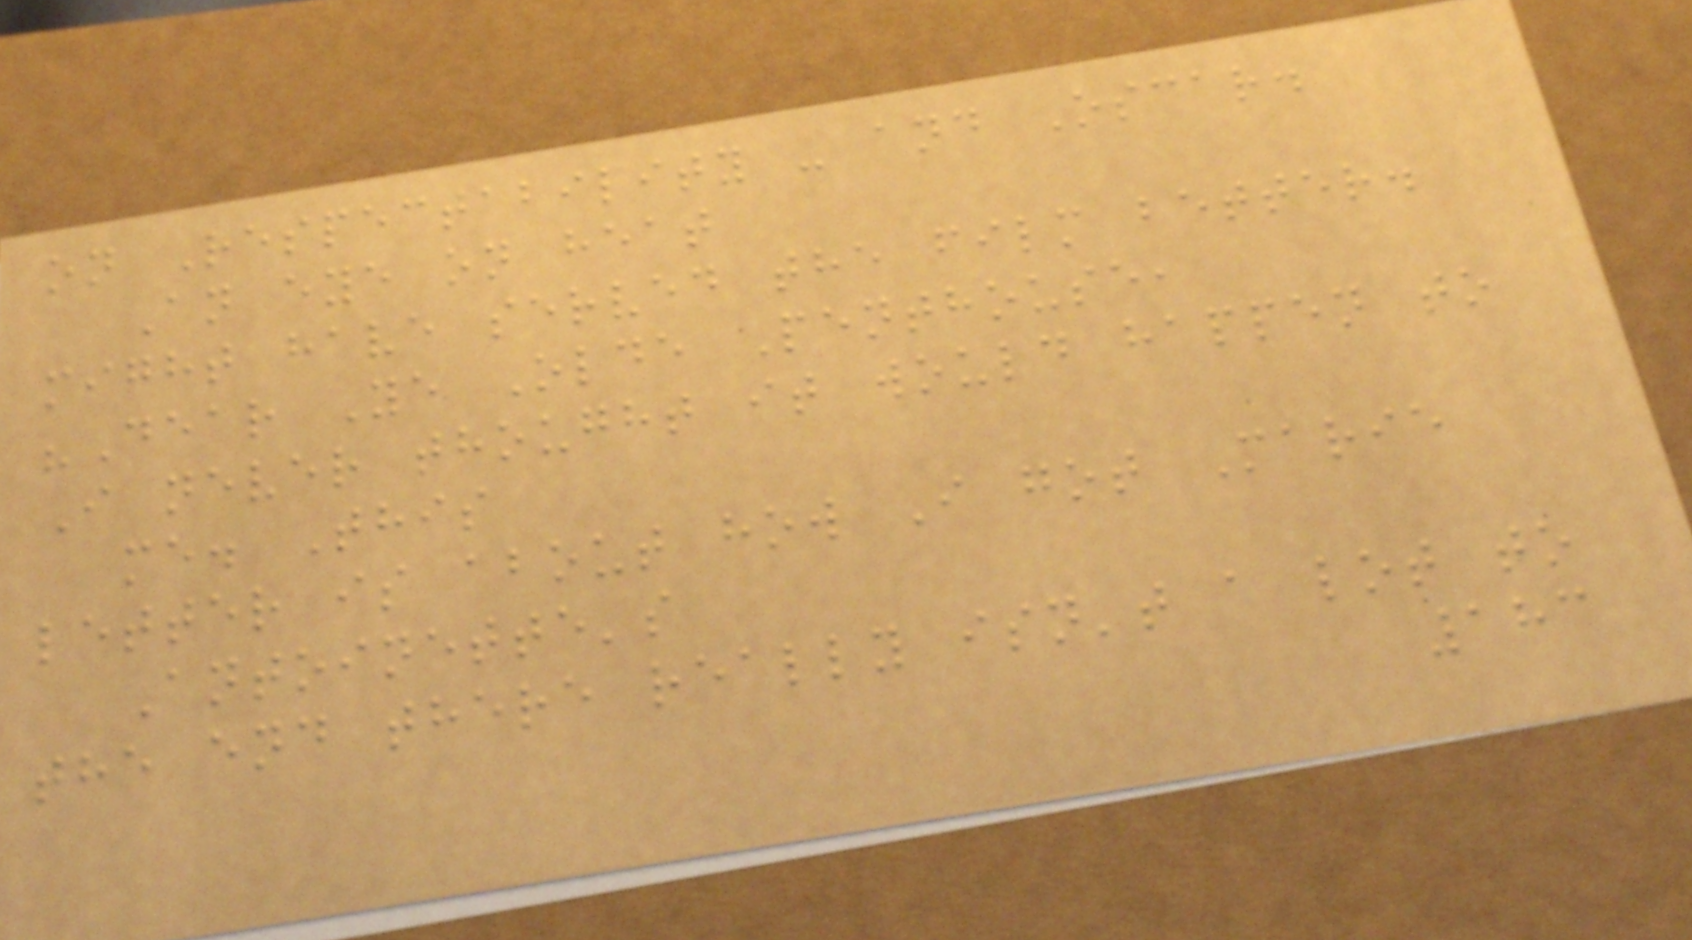on Respectability - and Oscar.
An eye on heat
might have served the film better.
"Dear Ye Olde Penthouse,
I never thought it would happen to
me. This
letter is about how I got Marie
Antoinette's
the end there really isn't a lot to
183
